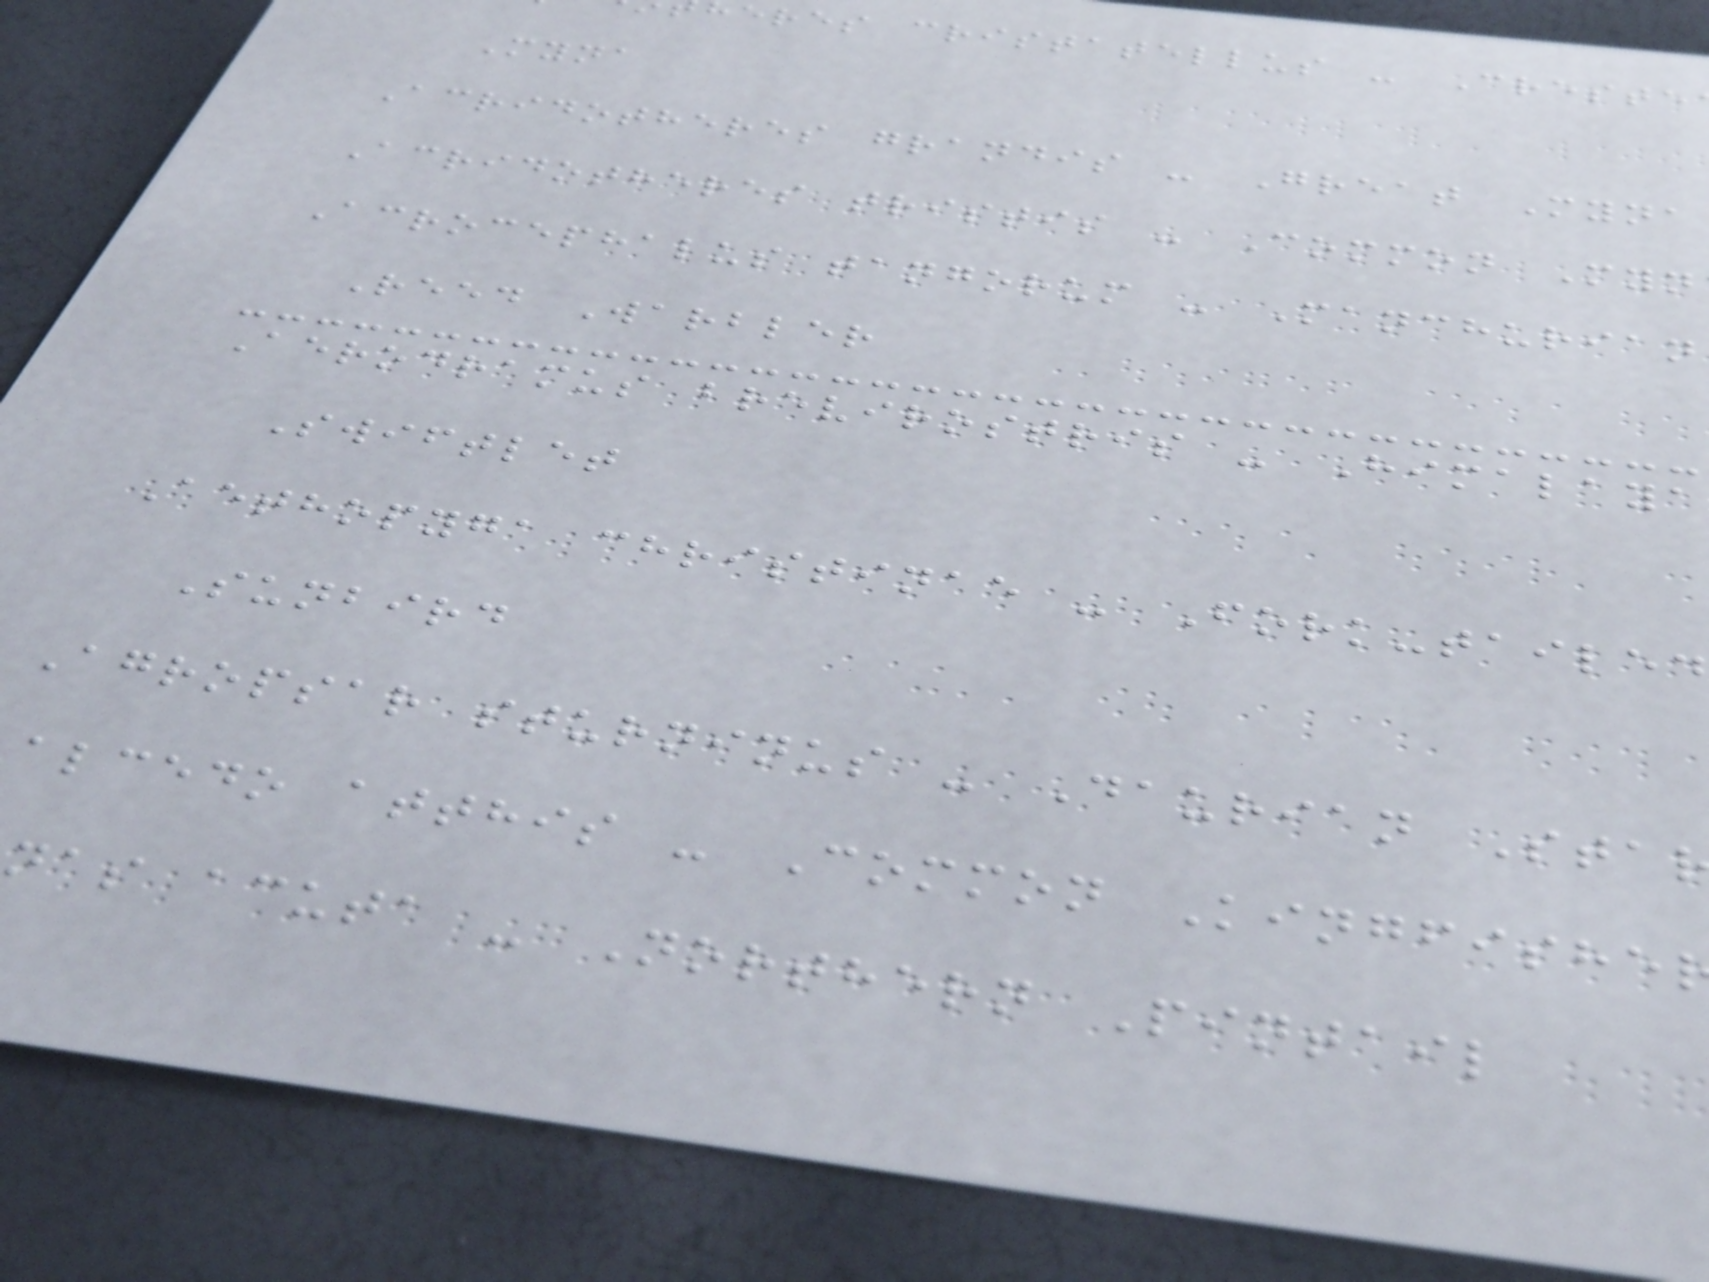eres cristatellus - Creste
Myna
Acridotheres grandis - Great Myna
Acridotheres tristis - Common Myn
Acrocephalus tangorum - Manchurian
Reed Warbler
Aerodramus brevirostris - Himalaya
Swiftlet
Aethopyga christinae - Fork-tailed
Sunbird
Agropsar sturninus - Daurian Sta
alcedo atthis - Common Kingfishe
nas acuta - Northern Pintail
